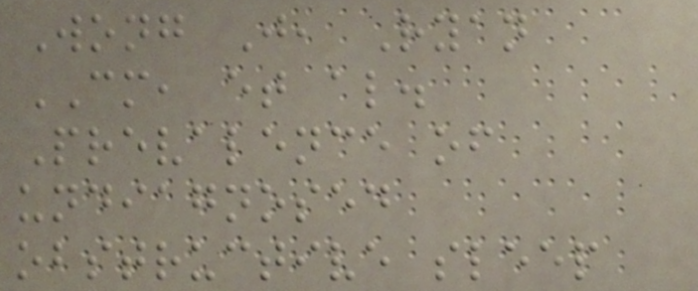Wong J, Ryan
CM, et al.
Prevalence of
undiagnosed
obstructive sleep
